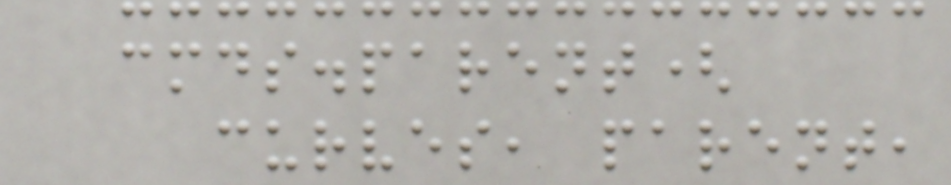cmds.parent(
curves, parent,
